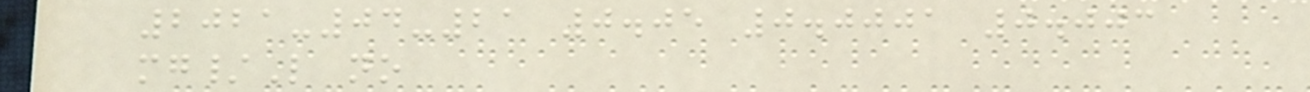2021-04-21 0.05 0.0001 0.003
mg/L no
